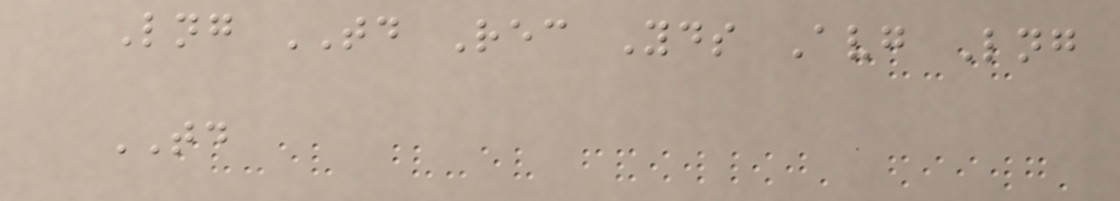Lng TD Rec Yds Avg Lng
TD
